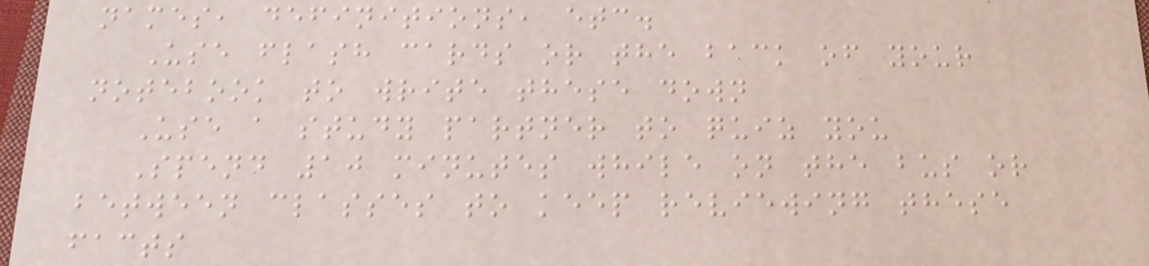names, definitions, etc.
Use flash cards or the back of your
notebook to write these down
Use a study partner to quiz you
Spend 10 minutes while on the bus or
between classes to keep reviewing these
facts
